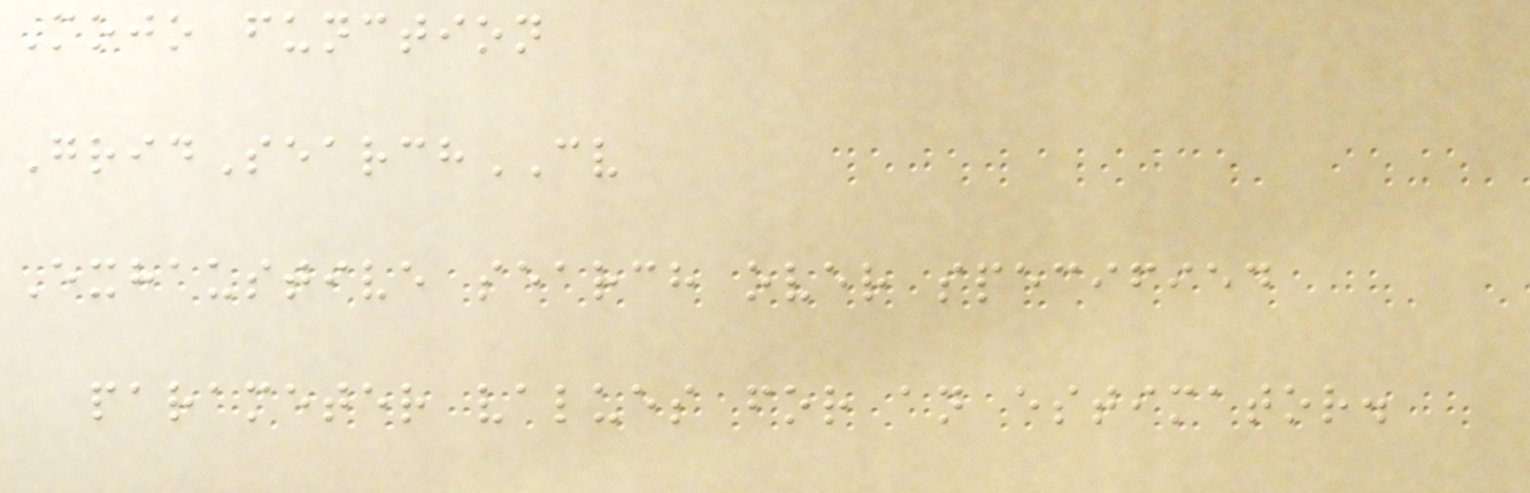Mojo function
GridSearchCV
Exhaustive search over specified
parameter values for an estimator.
